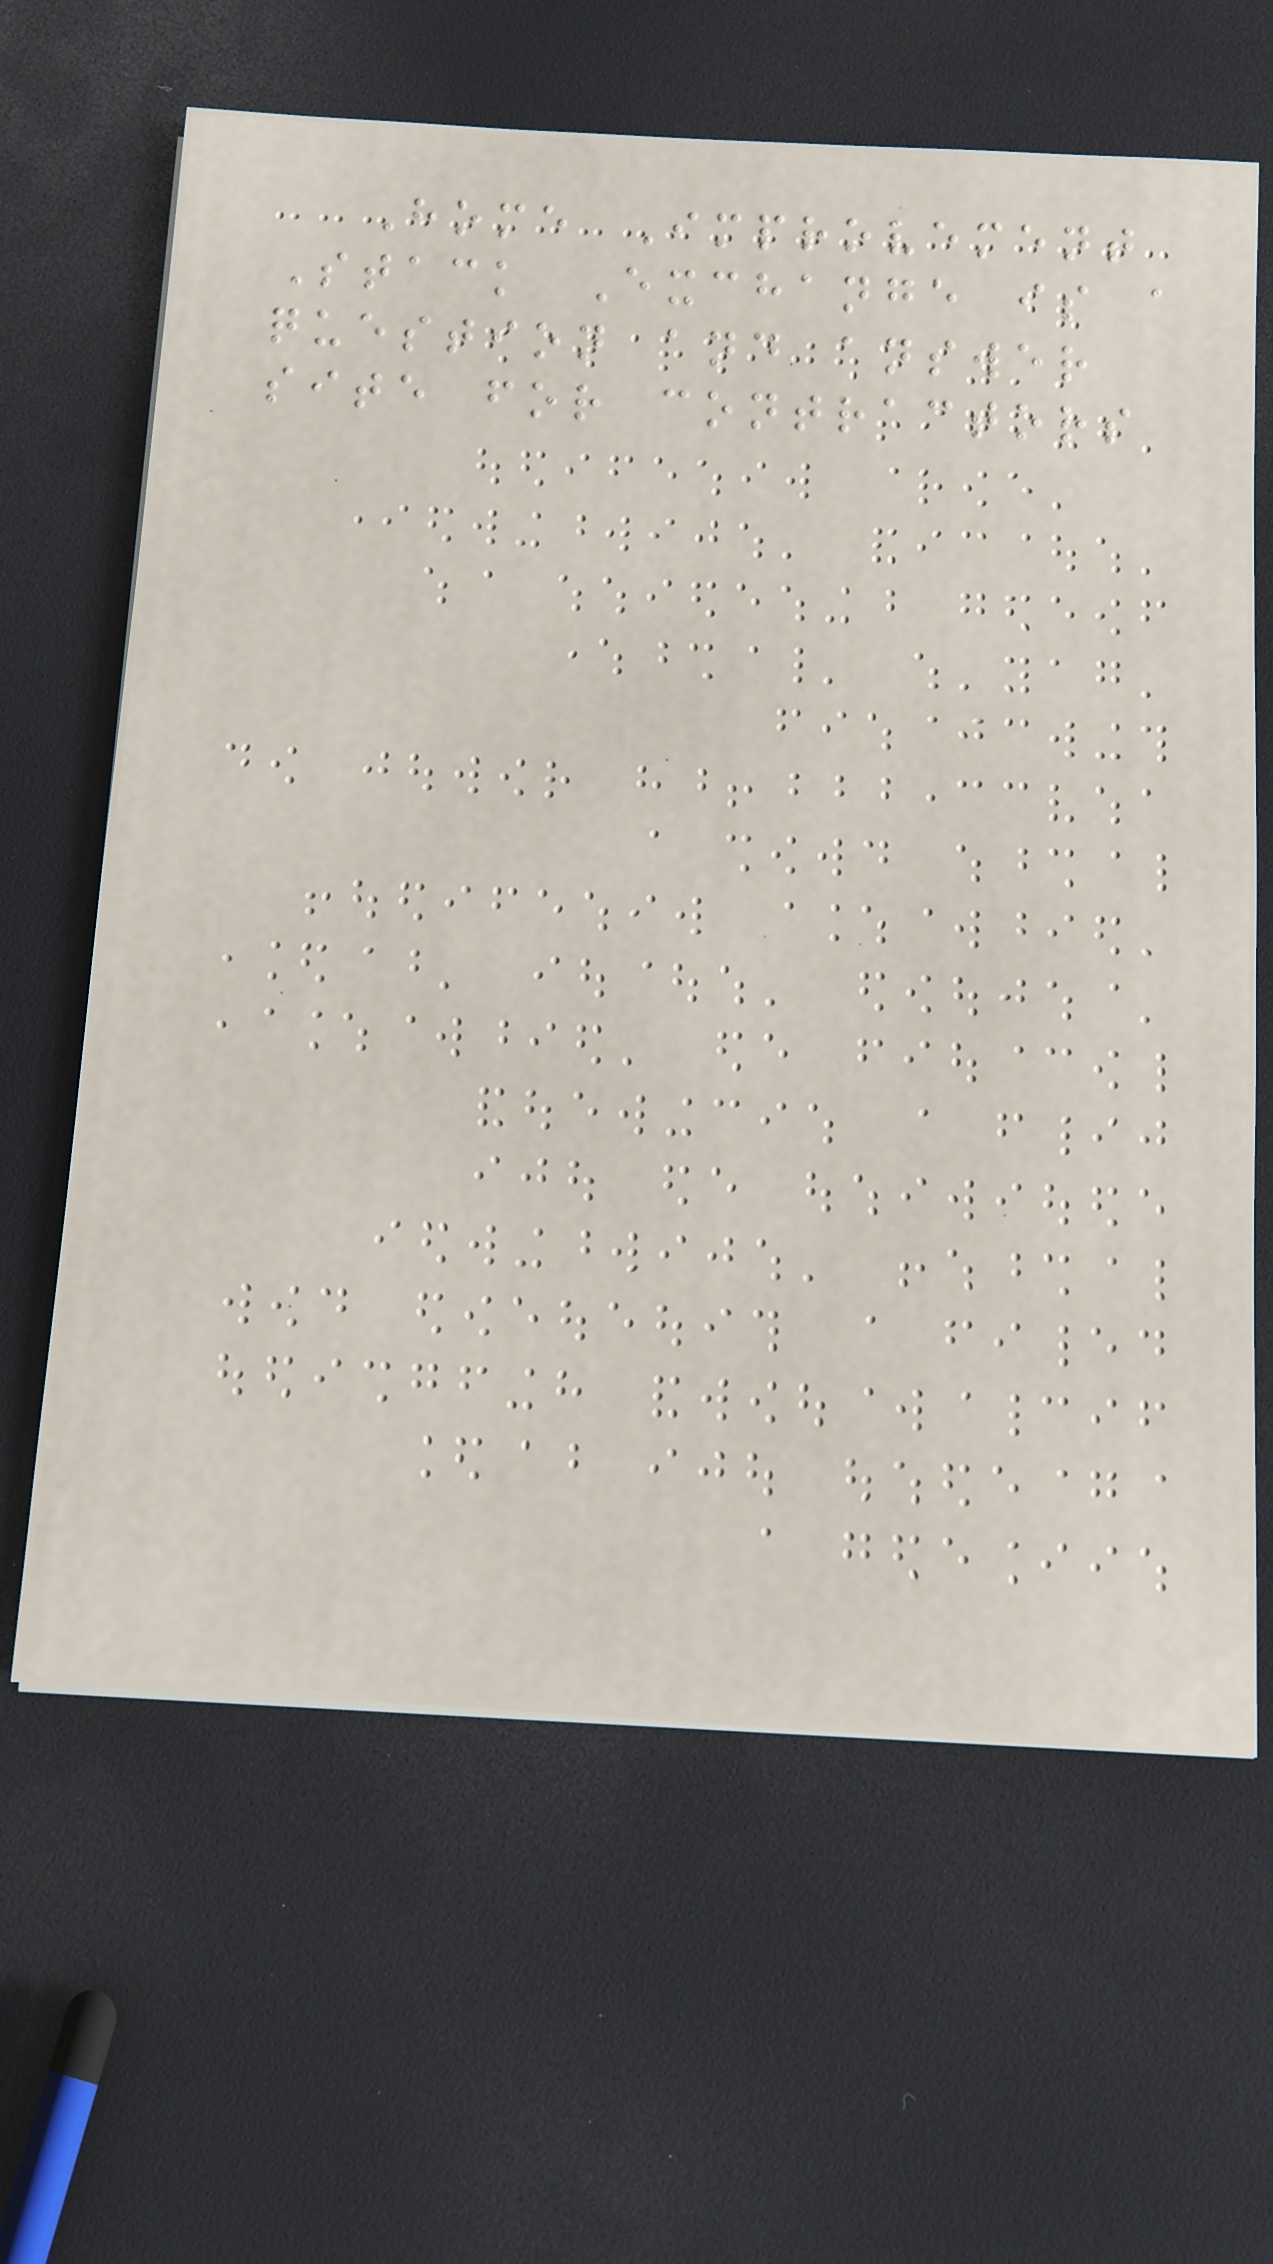Home Improvement
Stack Exchange is a
question and answer
site for contractors
